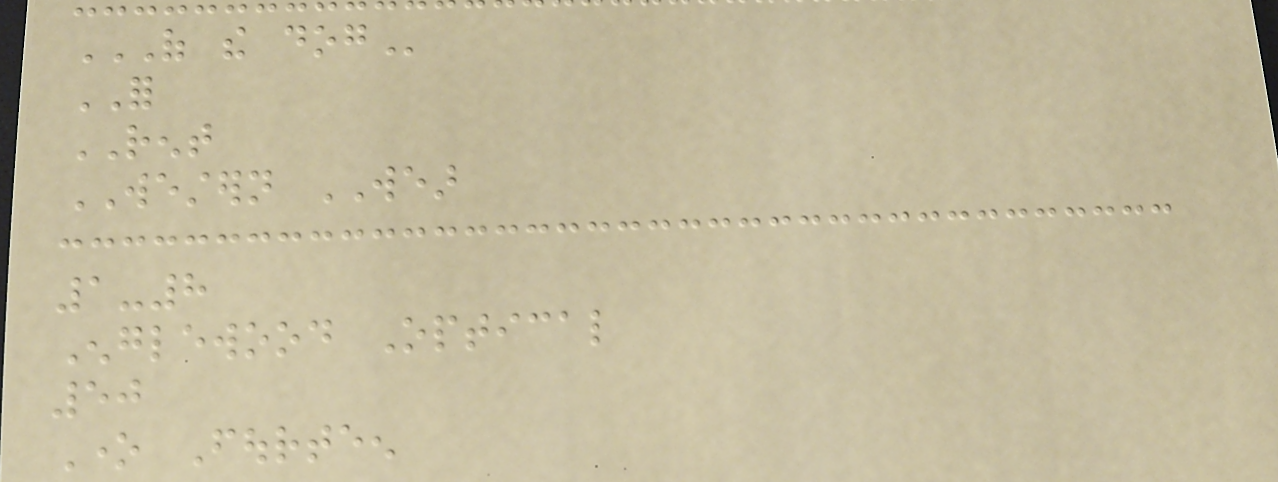OF THE DOG
FOR
RENT
WESTERN WEAR
1-8
Englewood Optical
50
One Fourteen
